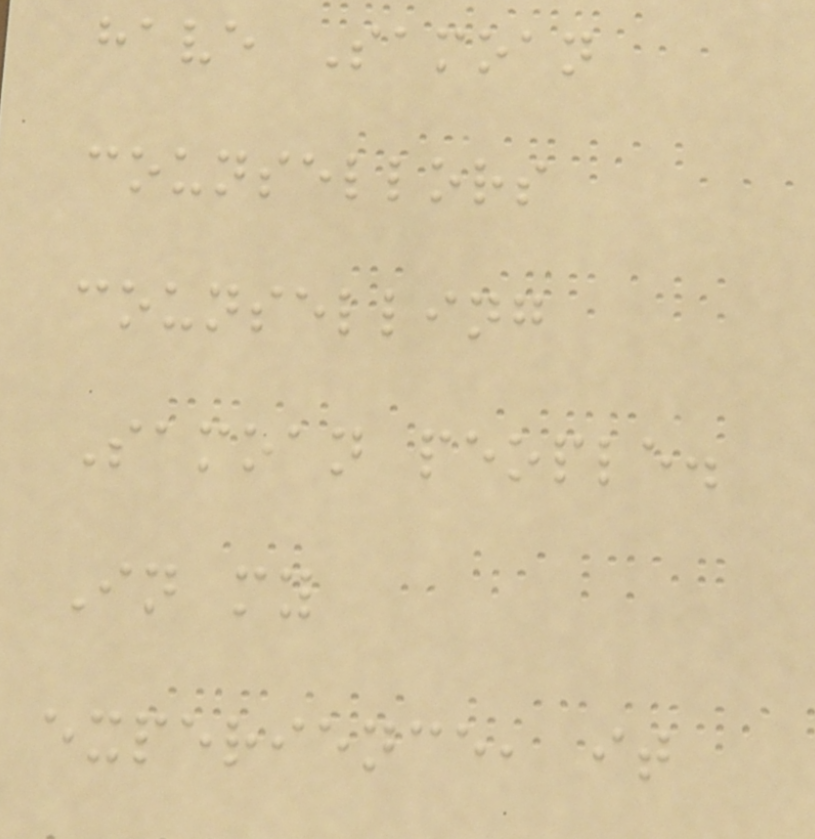have Samoan
counsellors
counselling
Samoan people.
In my
experience, it
